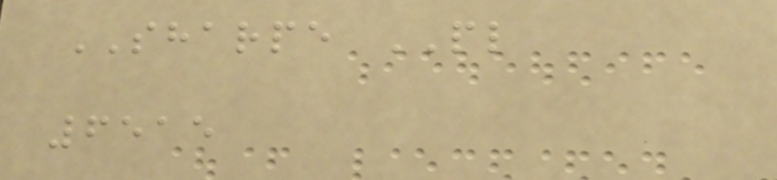SHARPE PL
6515
